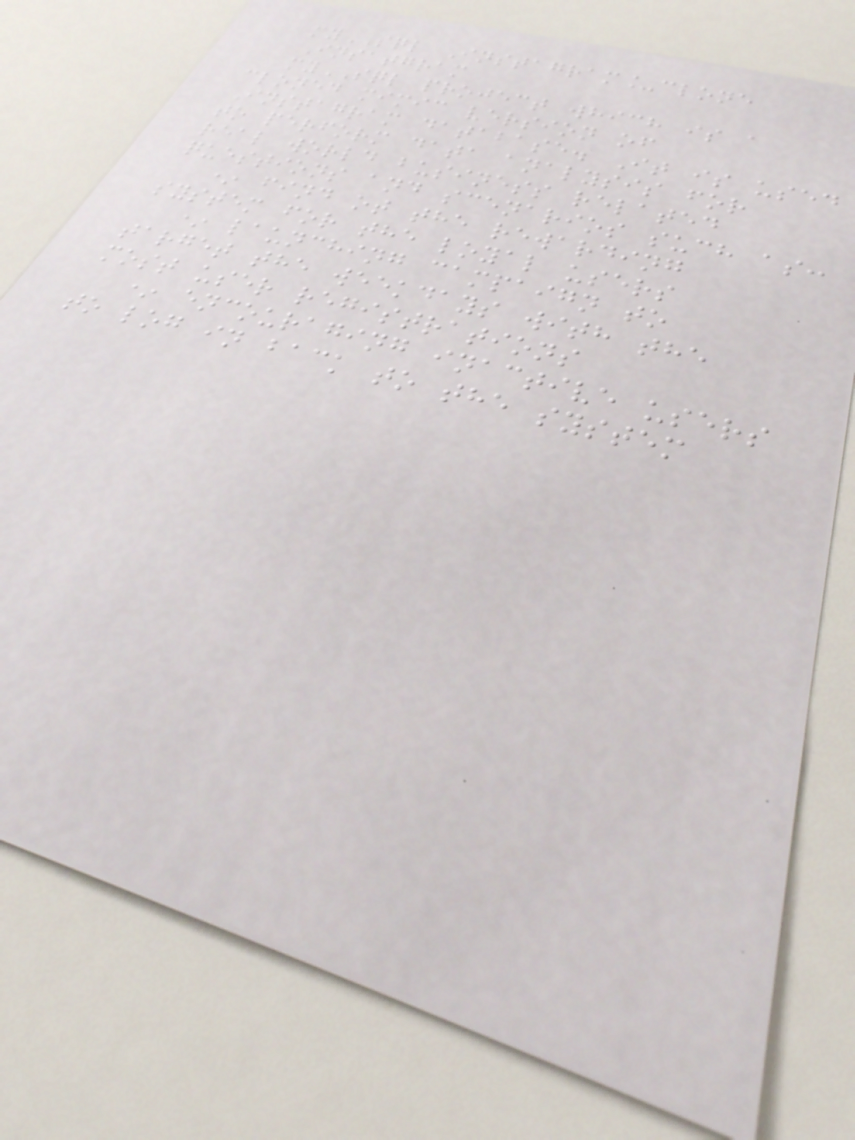mySQL Instagram_clone
Insatgram
mySQL project which is a
cloned mimic version of
Instagram database. It is used
to perform data analysis for
real world business related
questions and scenarios such as:
* find ot the rewarding
system for the loyal users
* launching campaign to
target the weekdays with the
most user registrations
* encouraging inactive users
to log in back to the system
